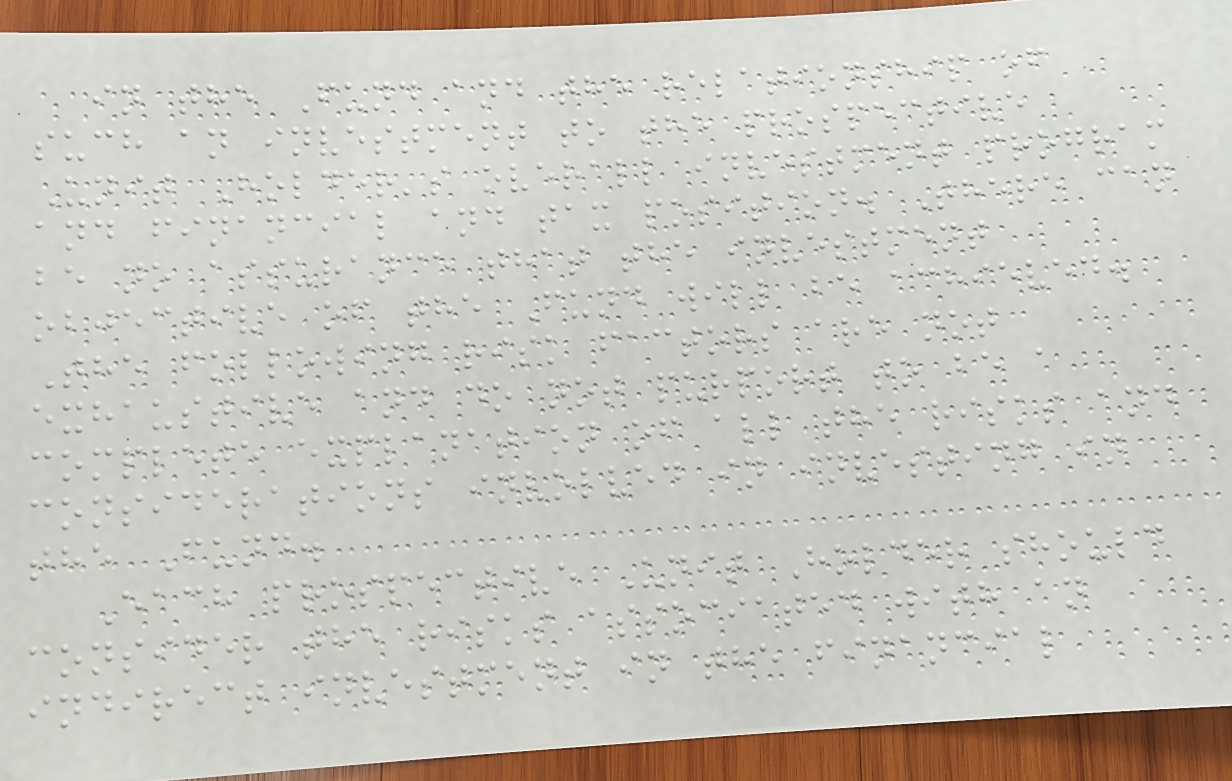in the Fund and the relationship of
such an investment to the prospective
Unit Holder's overall investment program
and financial and tax position. There can
be no assurance that the investment
objective of the Fund will be achieved.
The following risk factors are not
exhaustive and do not purport to be a
complete explanation of all the risks and
considerations involved in investing in
the Fund.
Each prospective Unit Holder should
consider the risks associated with an
indirect investment in the financial
